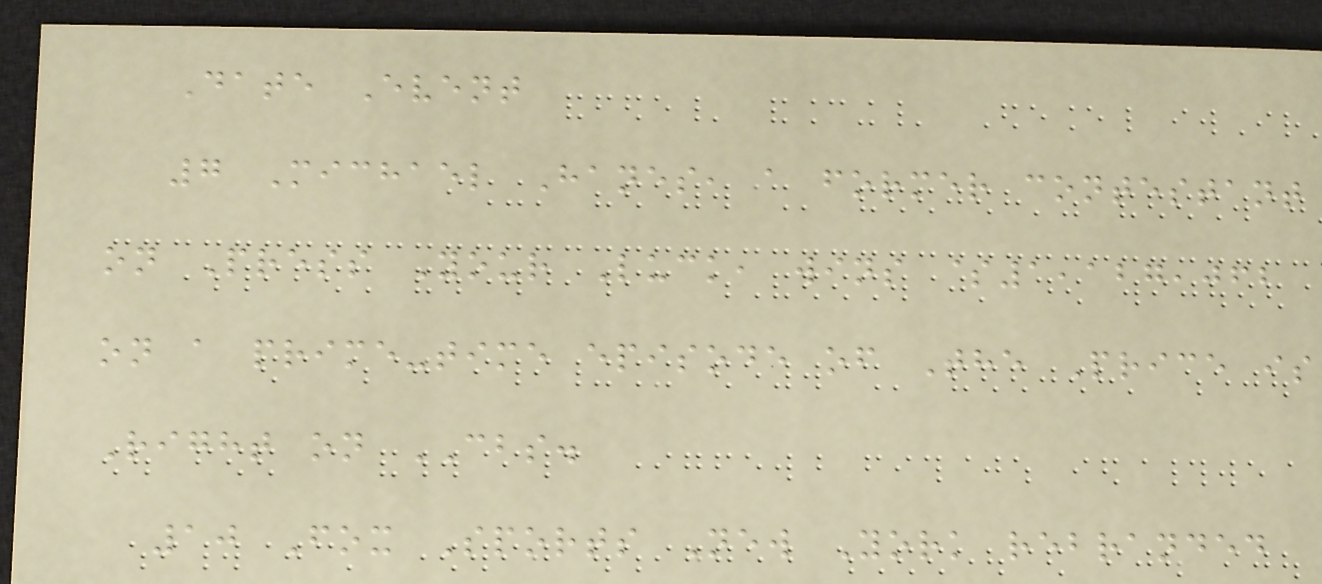Date Event
7 Michael Hanes, a former contestant
on Press Your Luck, wins $1,127,062
on a prime-time episode of The Price is
Right on CBS.
10 Fox Sports New York rebranded
